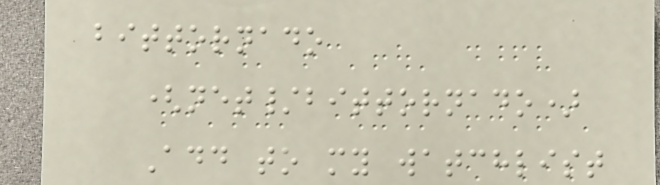bittornado
(net/bittornado)
Add to my watchlist
